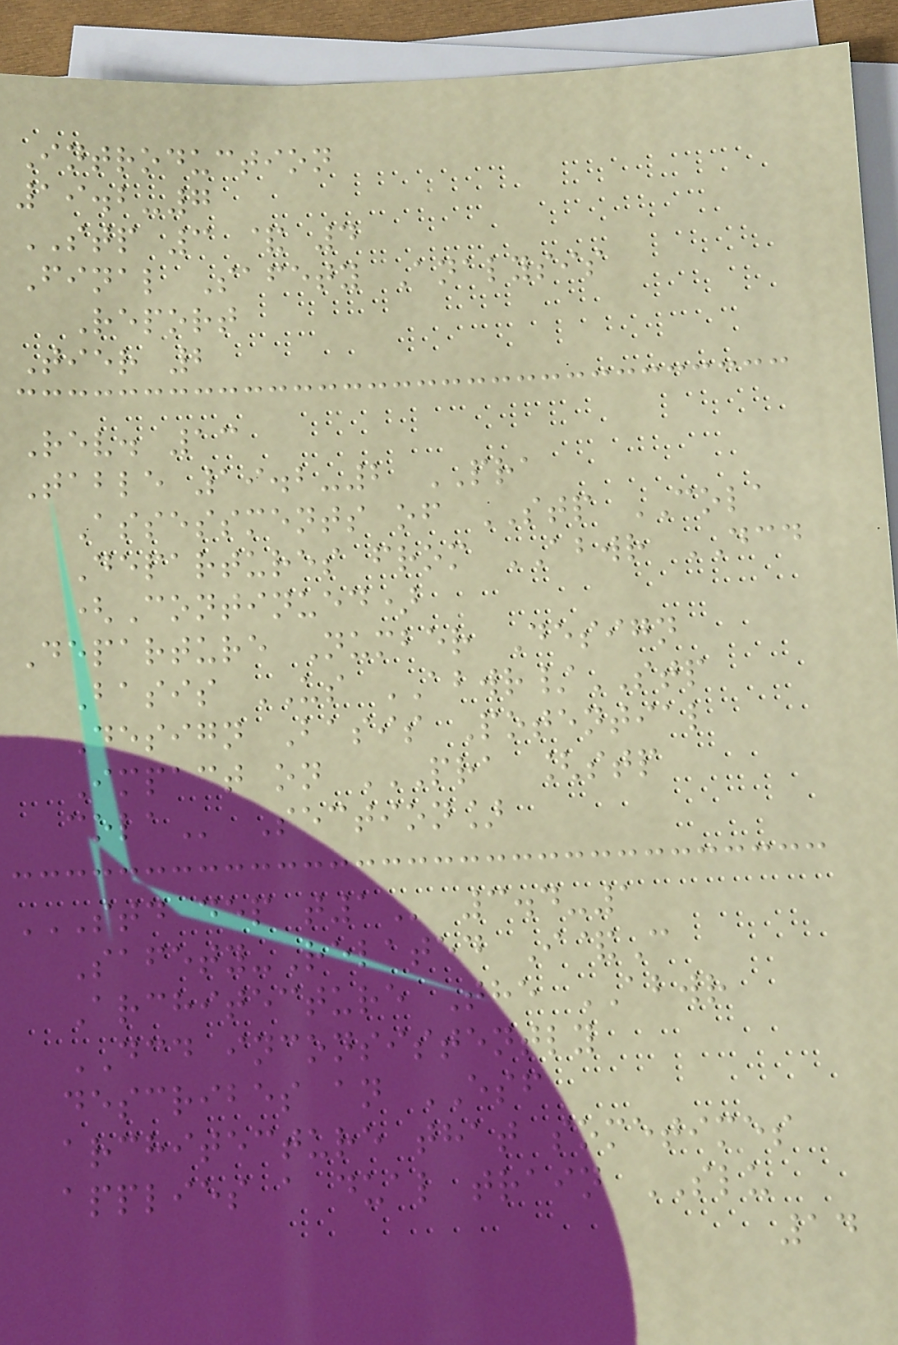Introduction
19.2-7
STP 3 & 4
Final Safety Analysis
Report
Tier 2
Rev. 13
Table 19.2-2 PRA
Assessments of STP COLA
Departures from ABWR DCD
(Continued)
Departure Number Design
Basis US ABWR/STP
Design Basis Potential
Impact on PRA [STP
COLA Section]
STD DEP T1 3.4-1
Safety-Related I&C
Architecture The ABWR
DCD inconsistently
describes an ESF
architecture that sometimes
applies a dual train SLU
14
